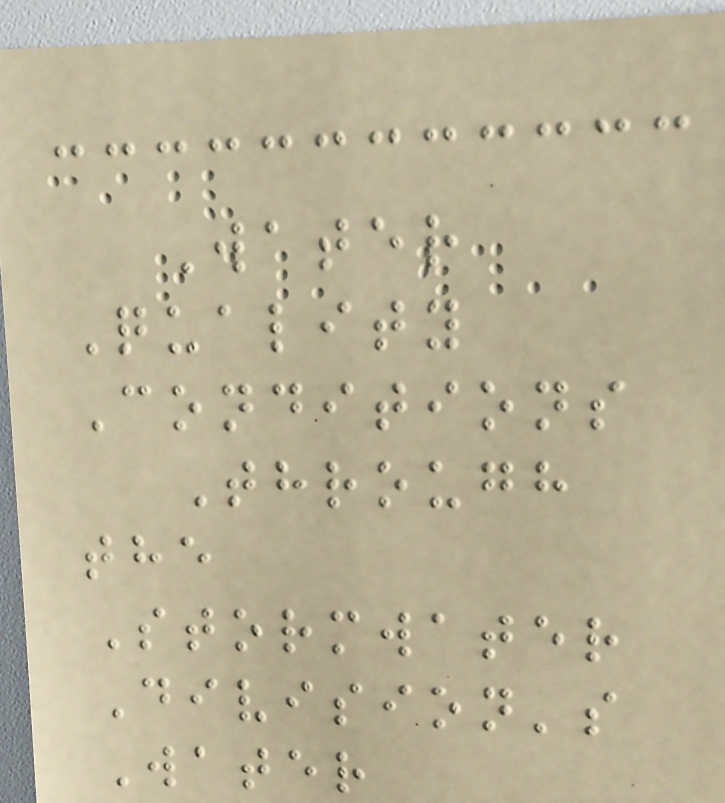Water
Quality
Conditions
Through
the
Stormwater
Division's
Water
